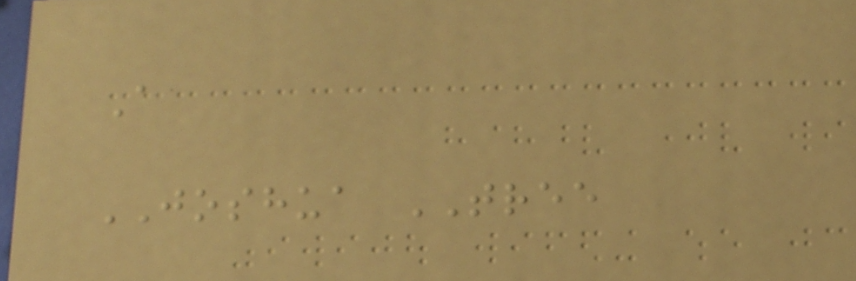A
JOSHUA TREE
